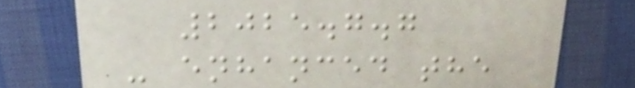2025.7.7
- enhanced the
